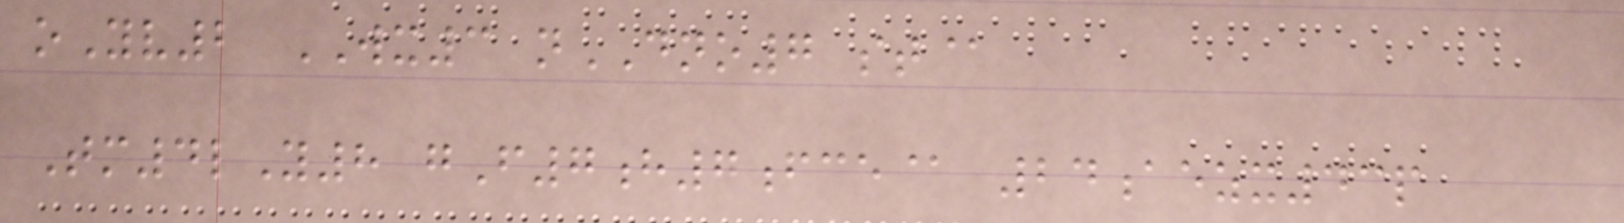oYv2 WX3 nDNO7 st@
Tm4lY8 gF7h7fce@ 24aezx43p
